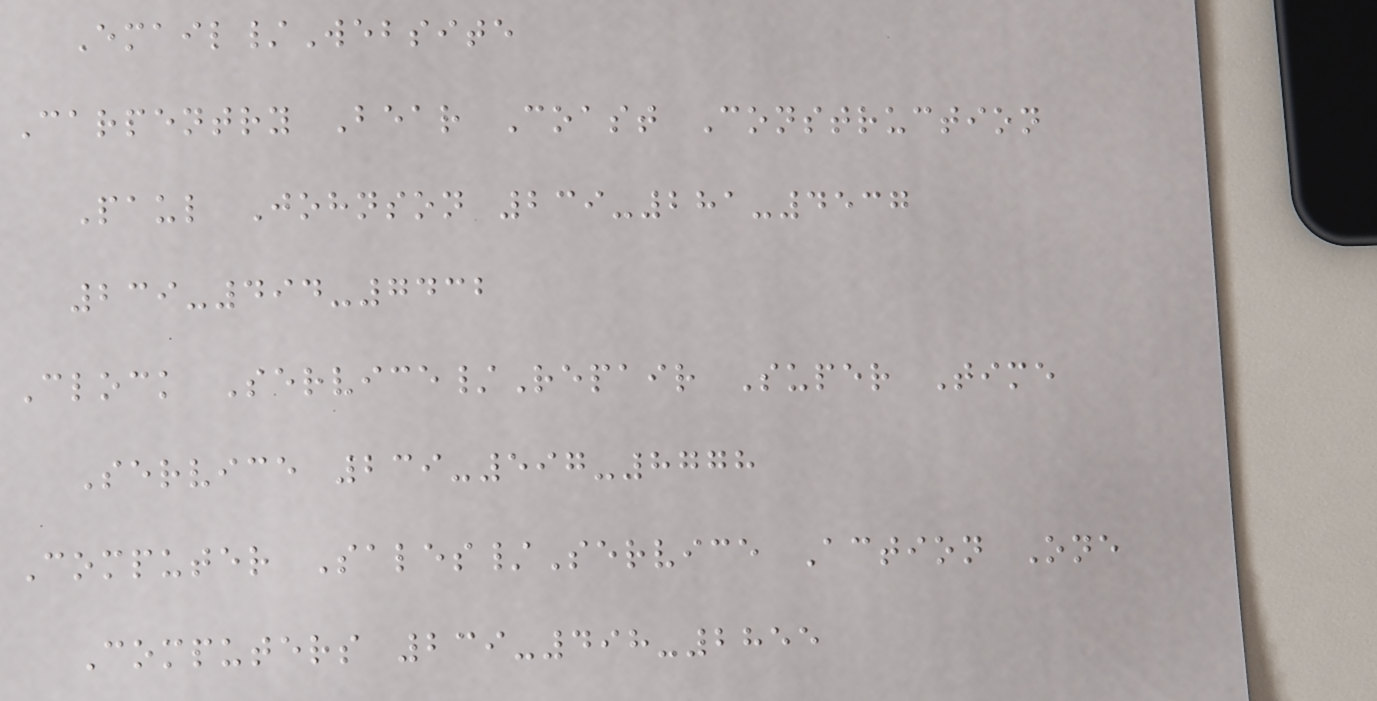Email/Website
Carpentry Bear Coast Construction
Paul Johnson 239-281-4537
239-494-7432
Clock Service/Repair Super Time
Service 239-597-8778
Computer Sales/Service Action One
Computers 239-498-2855
